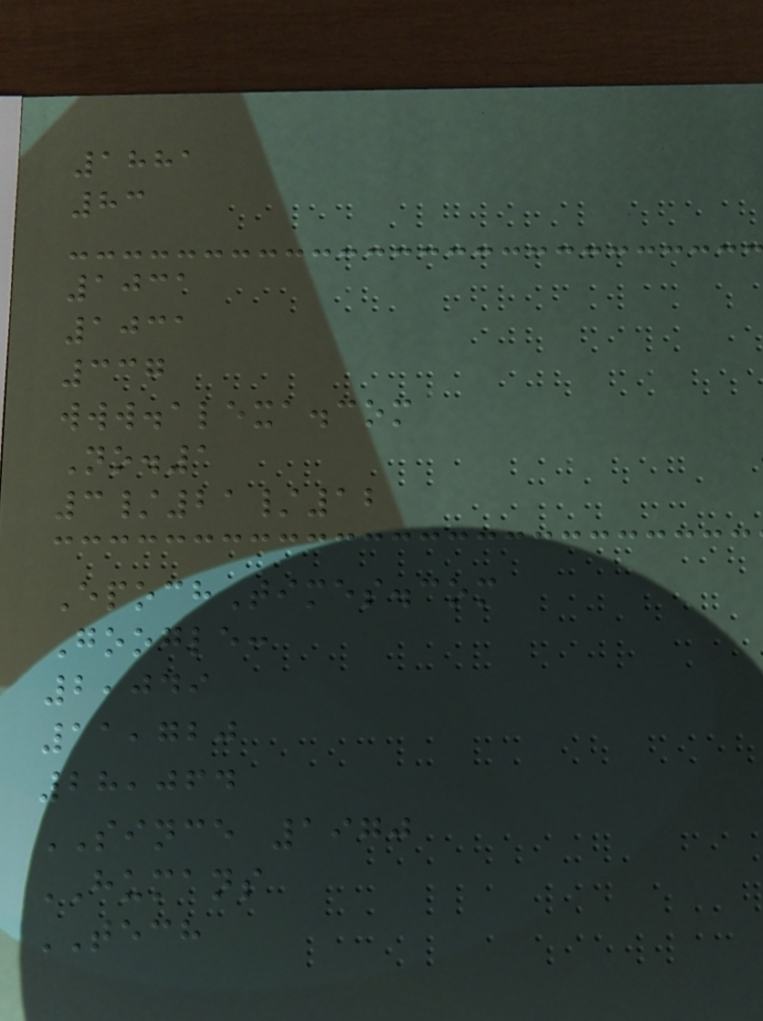1881
83
1031
1031
337
www.alexa.com
No.1
3/21/12
EpochTimes.com
Google:
2,049
11,720
28,064
SINCE 1970
HUMANS
TECH
